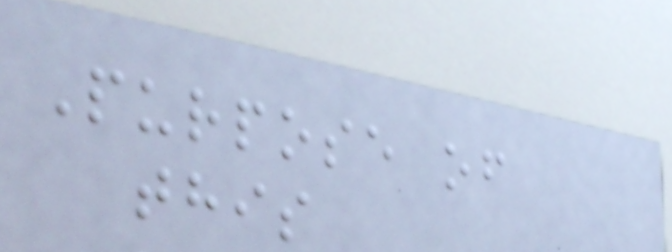Purpose of
this
